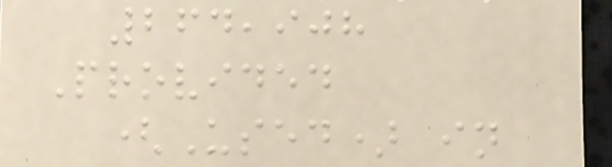264,908
Provided
(Used) in
